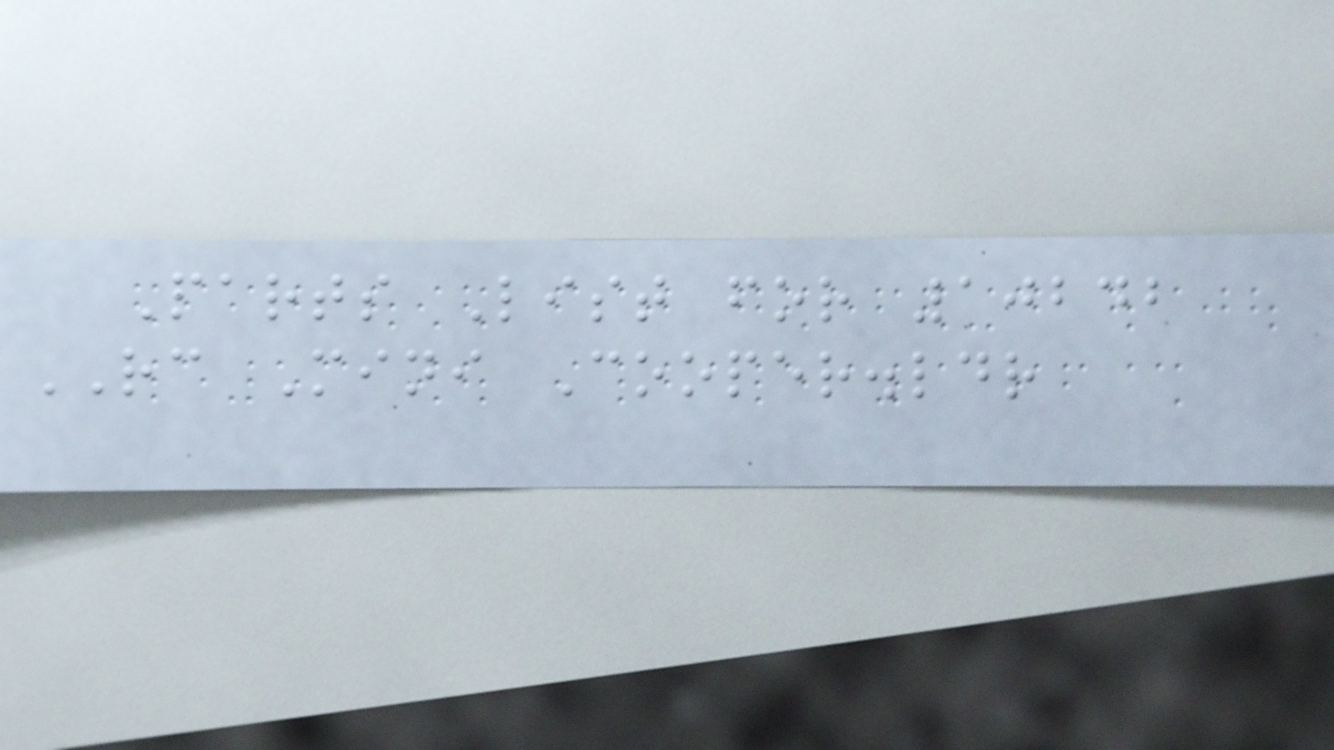Parts List for 10242
RC Mini Cooper.ldr
